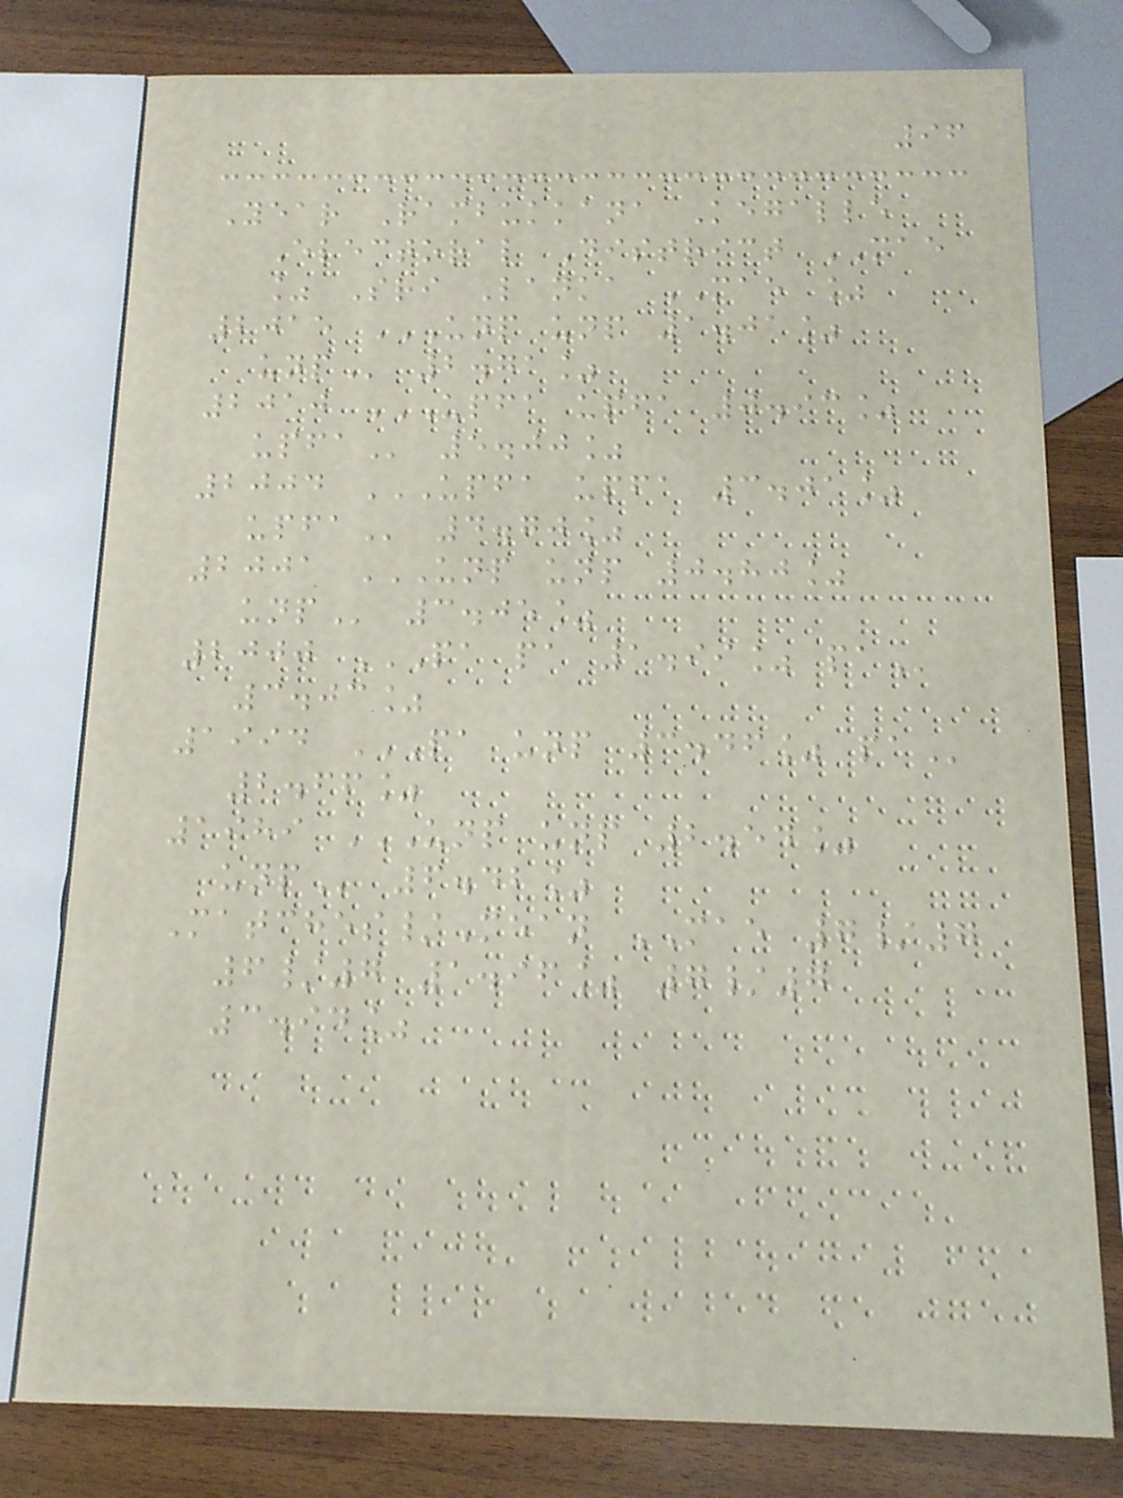96
Year Rambukkana Kegalle
Electoral District MAE
% Sri Lanka MAE %
2015 UNP UNP 1.01%
UNP 2.71%
2010 UPFA UPFA 0.93%
UPFA 5.00%
2004 UPFA UPFA 3.01%
UPFA 4.70%
2001 UNP UNP 0.80%
UNP 3.05%
2000 PA PA 1.99% PA
3.03%
1994 PA UNP 3.46% PA
2.66%
1989 UNP UNP 2.54%
UNP 6.42%
Matches/Mean MAE 7/7
6/7 1.96% 7/7
3.94%
